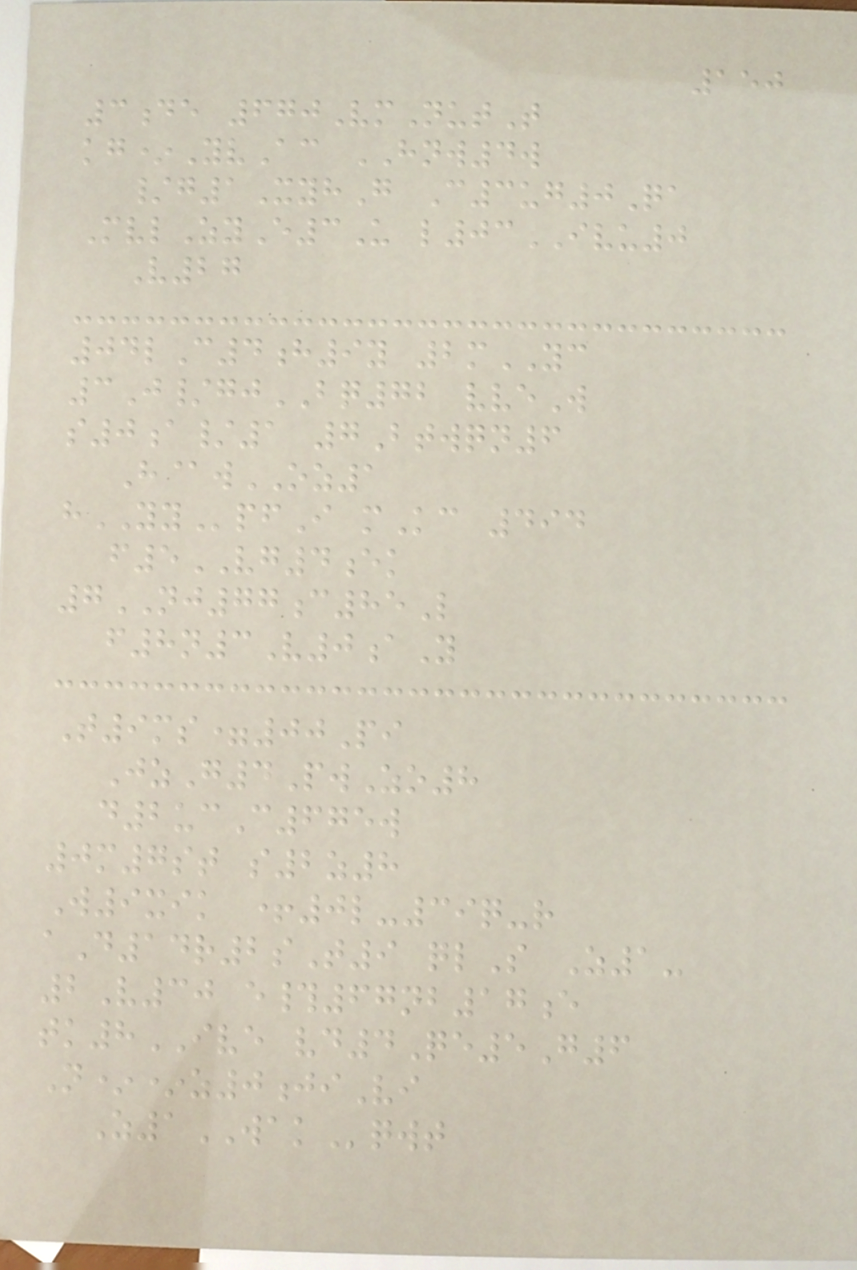150
3de 670VmNutT
kg*YvAc HNW4w
/g1XyhG C3ug0Qa
MvlZyE3U l03IVU0
V27
04lC4h9y 2mYC
3J/gjBQ72 vveW
s0a/1 7Btwqn6
H@wOZ1
hYYpfI mKc 494
f5VG4ek
7NJ77c85L
f8n3V0aY
T9ms=00Pi
JzG4PwZo8
d2ucC675w
0m7st s2z8
W9xik +0l-39q-r
aD14r2sT9 qlS Z1-
2V30 e#67nb17e
tk8IVE vd4Qe5G6
N**z0jiVi
Z1WAKqwt
